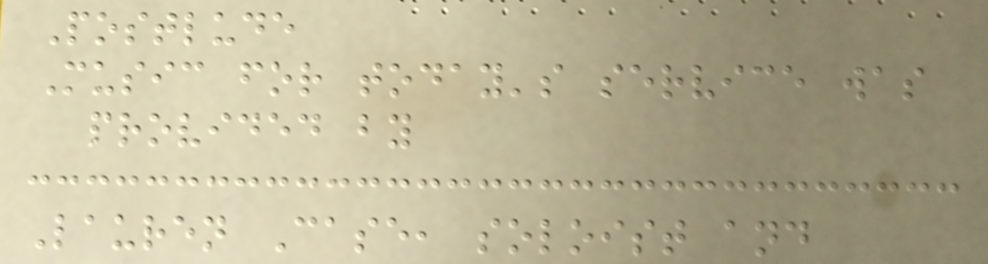Postlude
Music for today's service was
provided by
Lauren Case, soloist and
